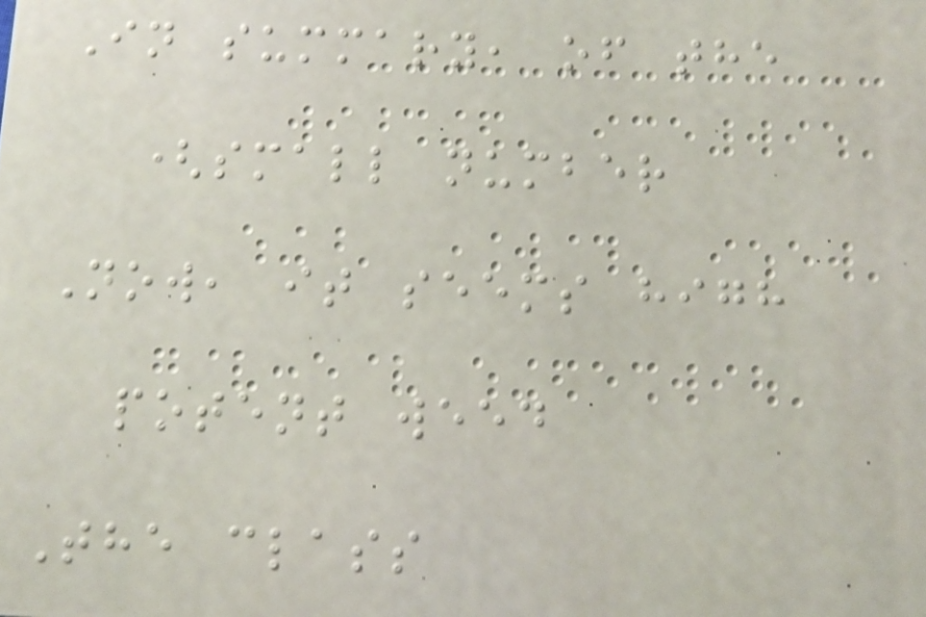In summary, of the
(small number
Now, it seems high
potent weed
The class
